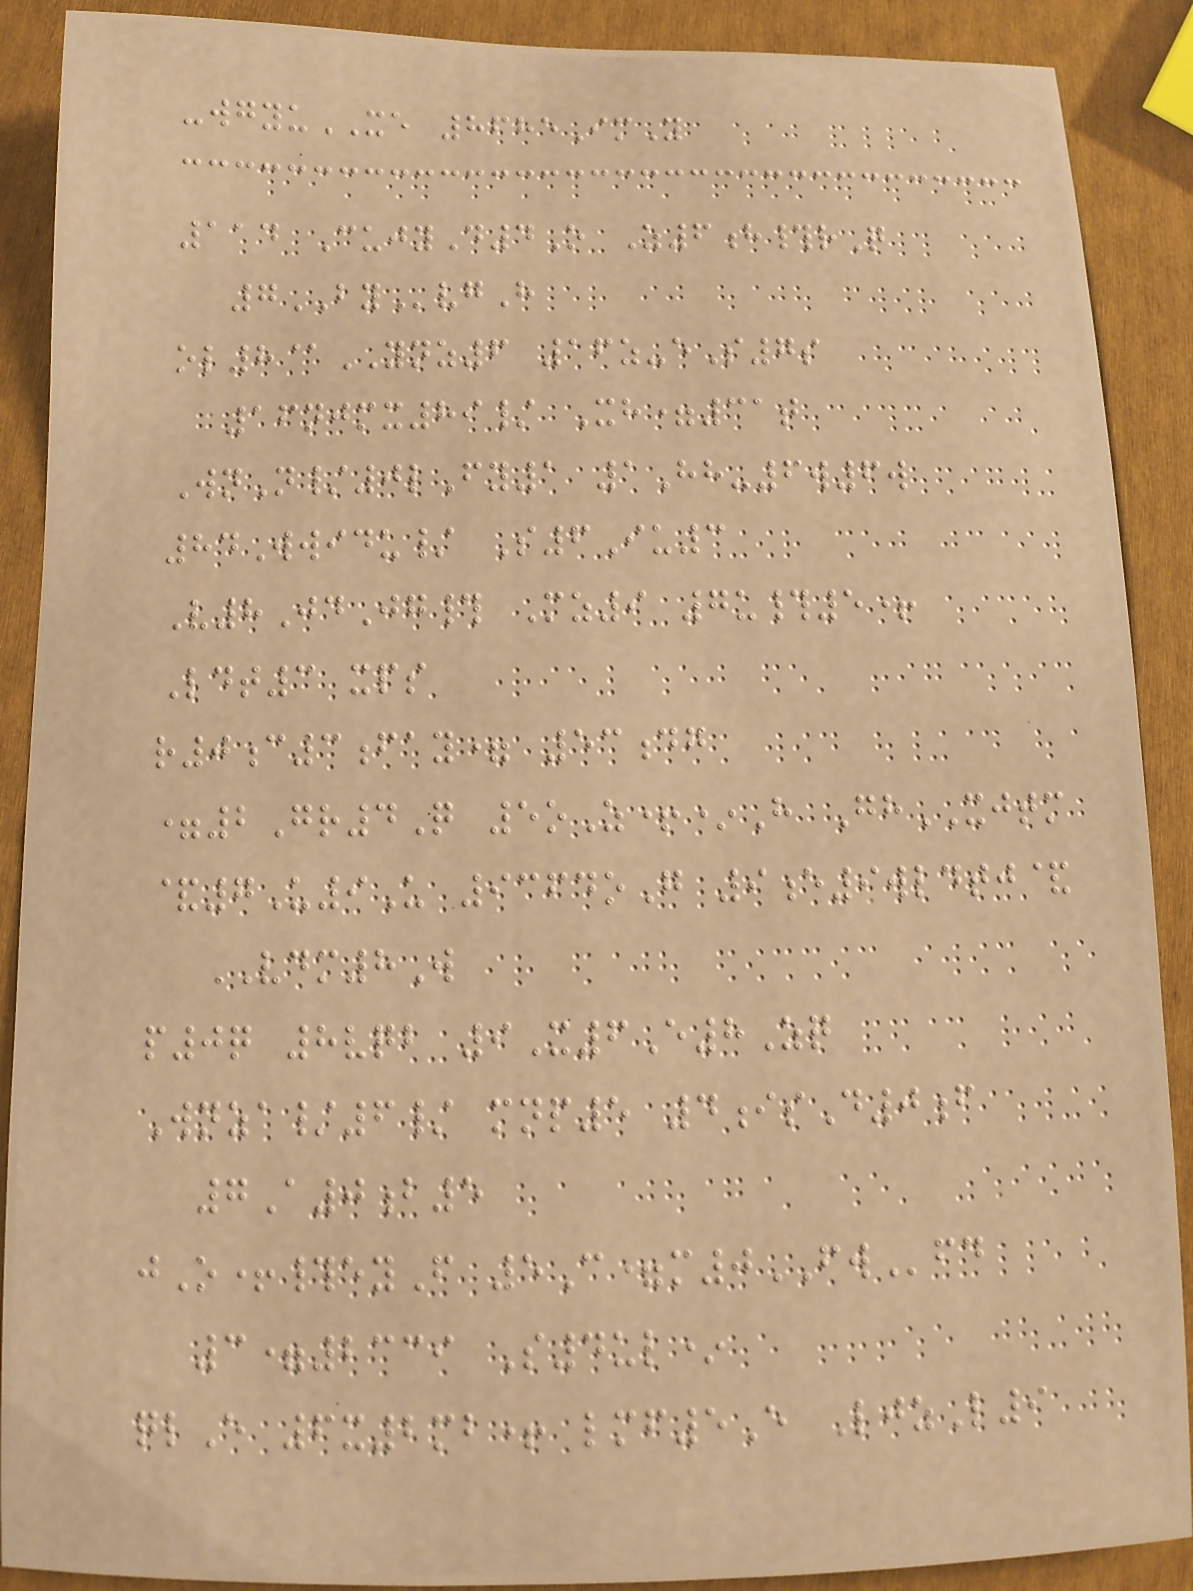-wgyuXE 8685ImY
114 CujyD4O Z6h#rQ
7BYvgH
ol8@YNZ6 16z-eS7s
16njmx89/ Xh=31t
WnN/0lFy1 1Hh-6w6w
84Wwidu/ S6Iu3
V8JdJg# Mz9 7u#5+
Ldt3 xps
r0c3fay= 53dg
=2Gr4Q 5oZ+*H GhXJTM
&7U9U 9364oG 9e9wldtj&
VDM8W
p0q 8vqb 9X6E8Zq
Wnza/6/ mnp5 4isD0f
7A0b5
jO+#eyF 5C=m0FWfd
3=2339 S4ul*
qlE 6x2mb+ lmf5E LjzL9
